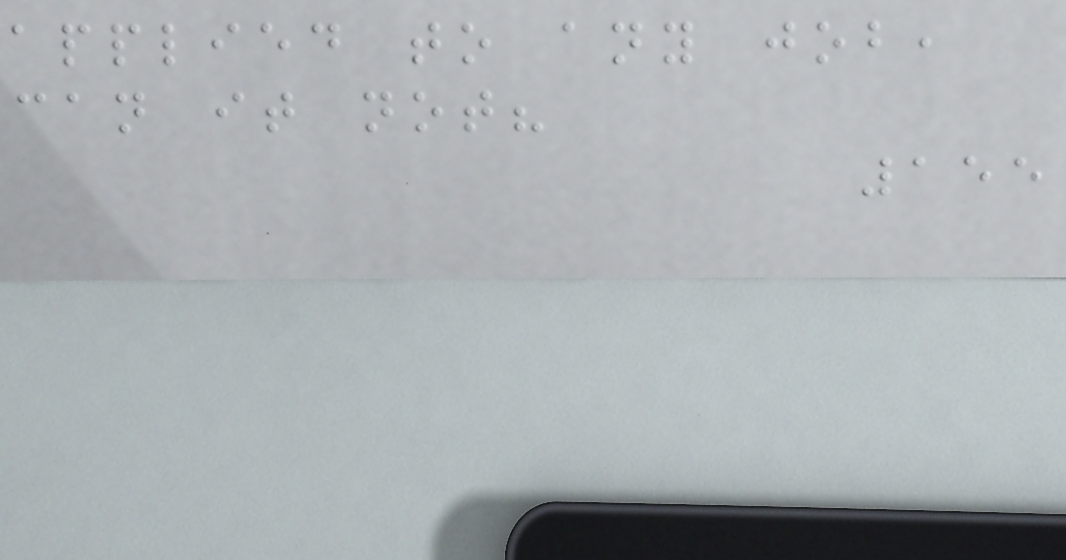applied to any job,
can it not?
155
